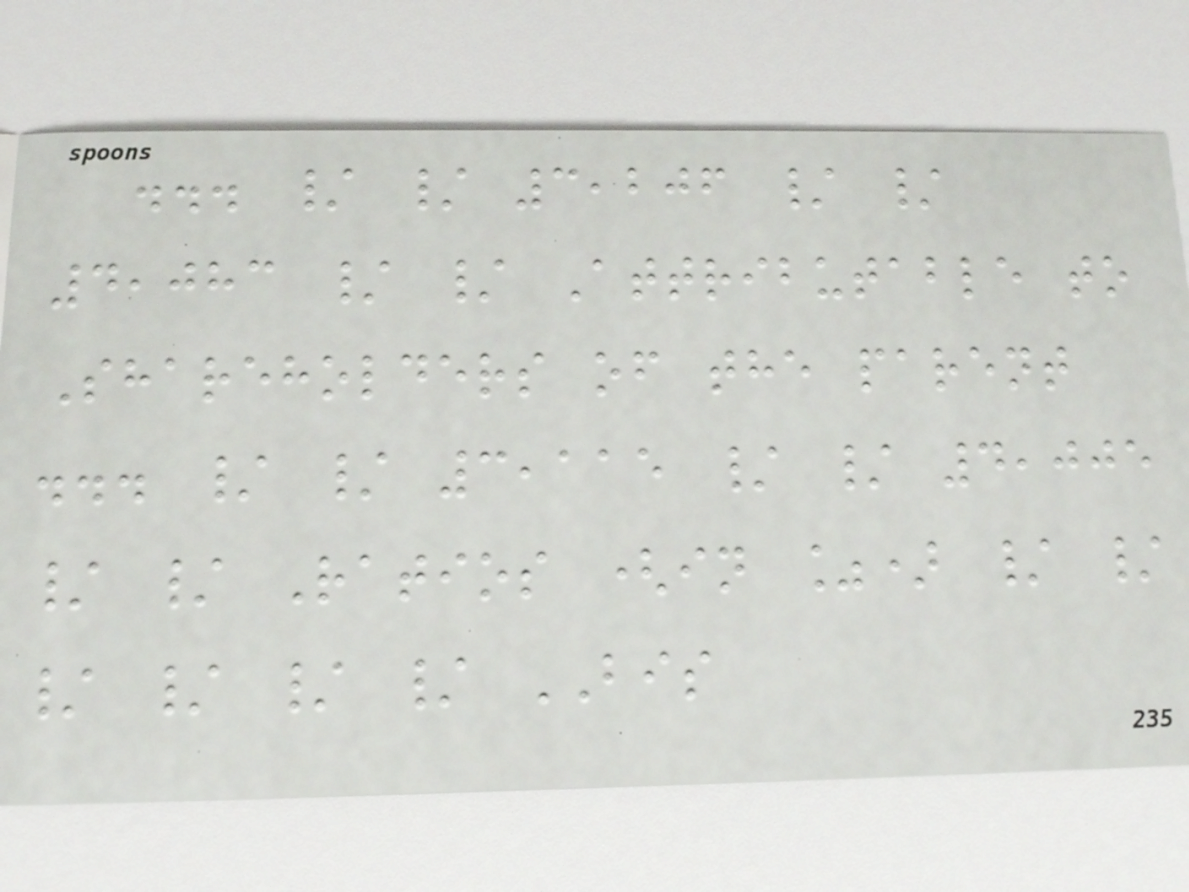... / / 3,206 / /
4,083 / / Attributable to
Shareholders of the parent
... / / 3,115 / / 4,005
/ / Ratios (in %) / /
/ / / / BIS
